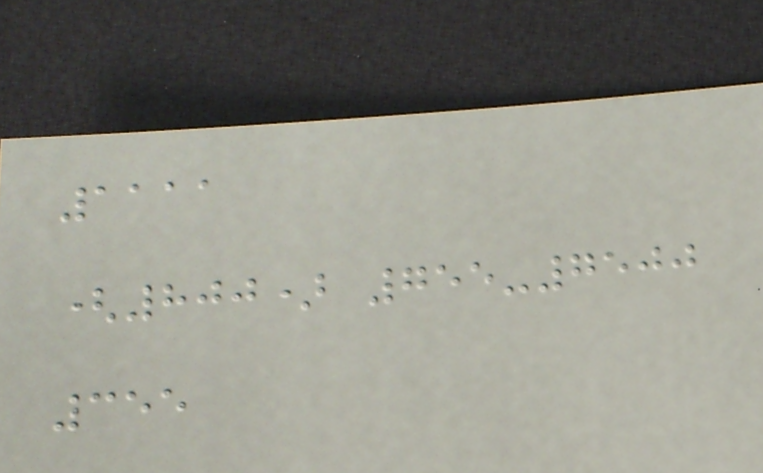1111
(800) 755-7500
355
